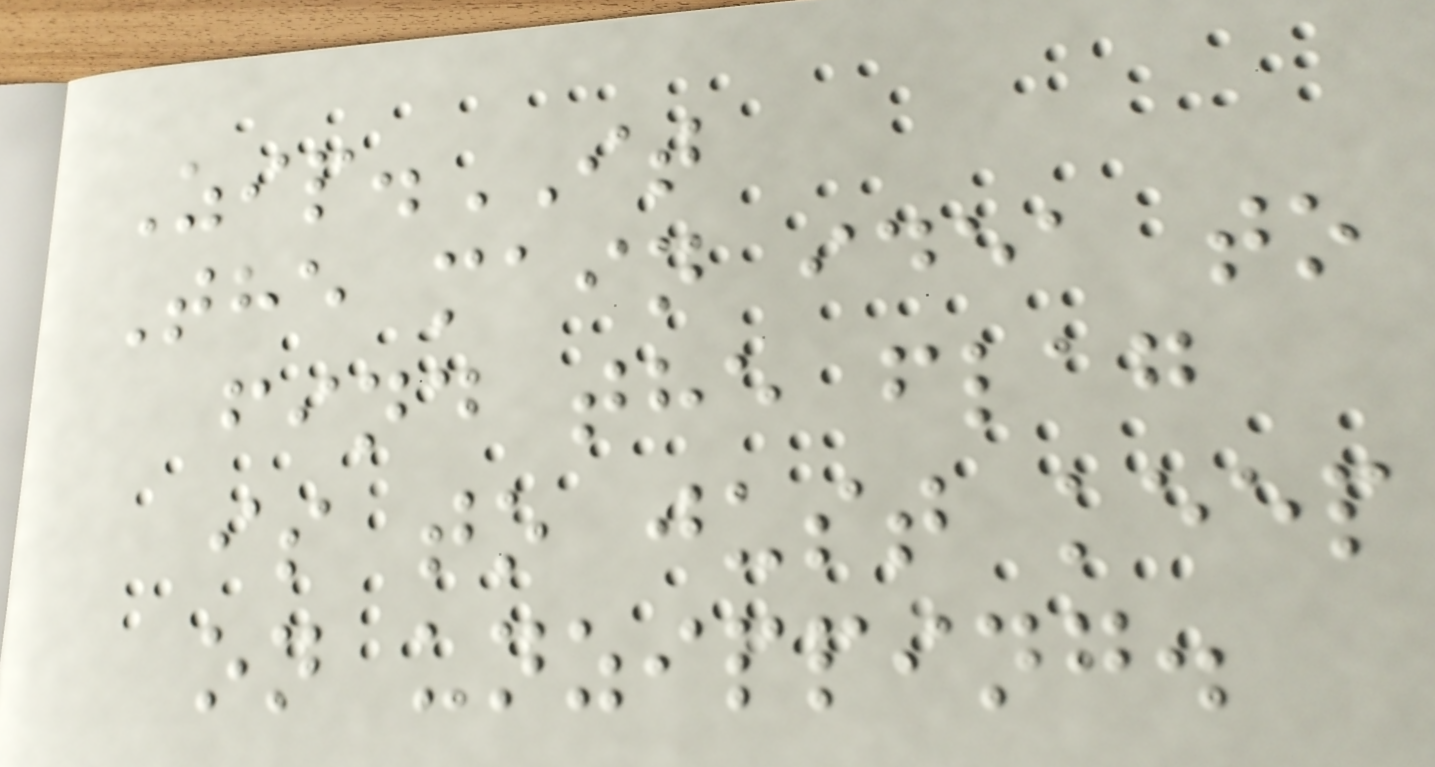Zip.IT
The main idea to
find the flag
is to just keep
on unzipping.
